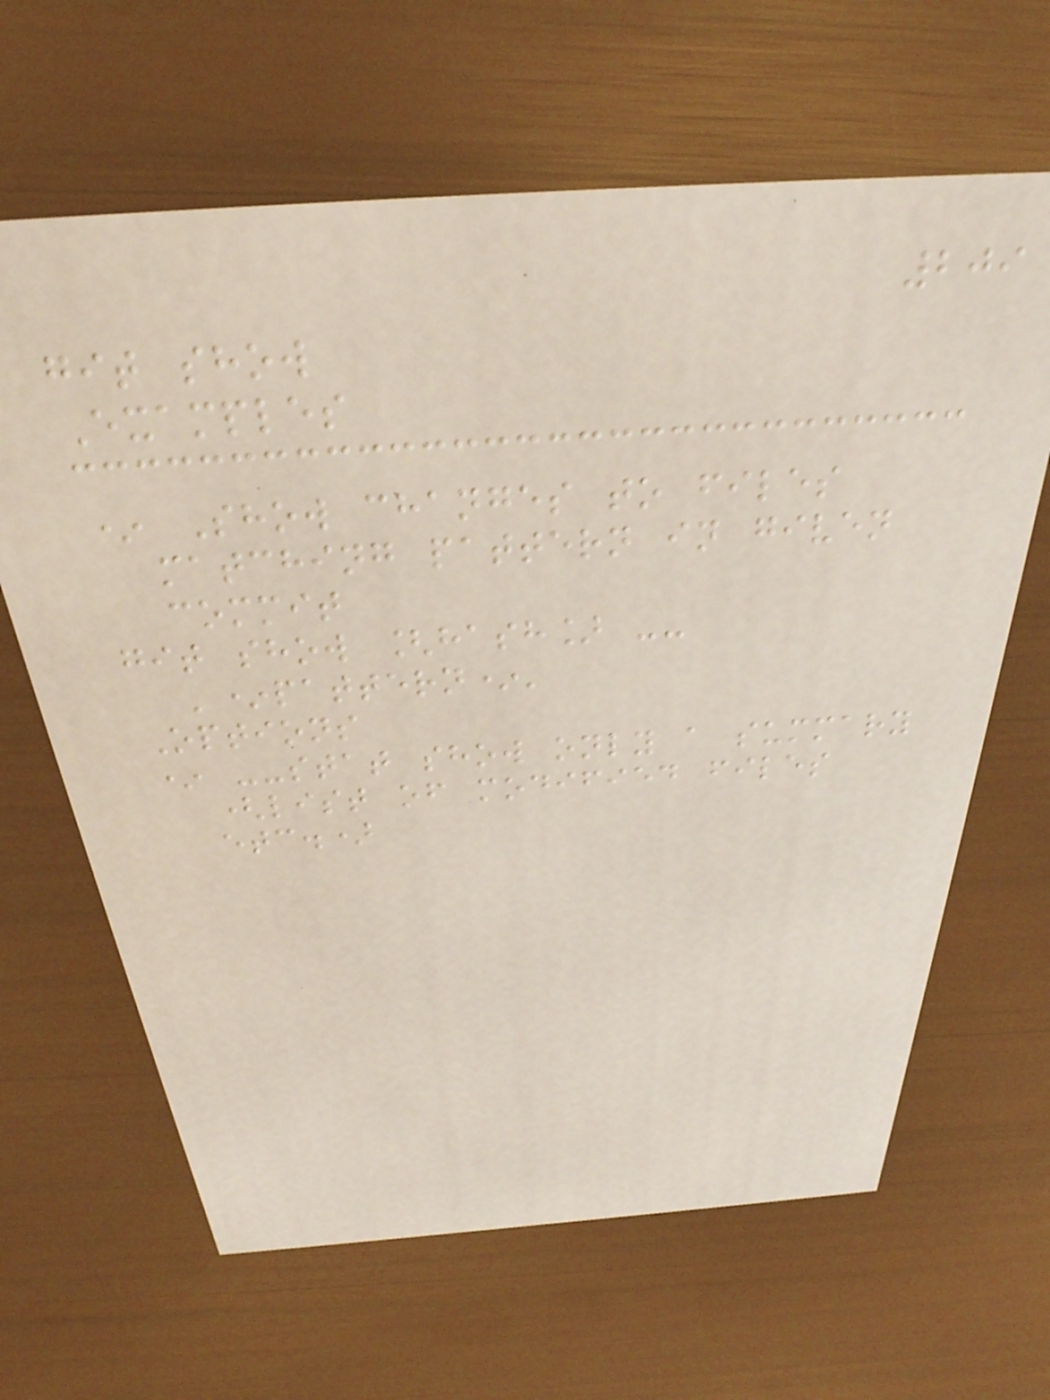209
git show
Examples
* Show changes to files
matching pattern in given
commit
git show [hash] --
'*pattern*'
Options
* --stat show only a summary
(list of modified files
etc.)
